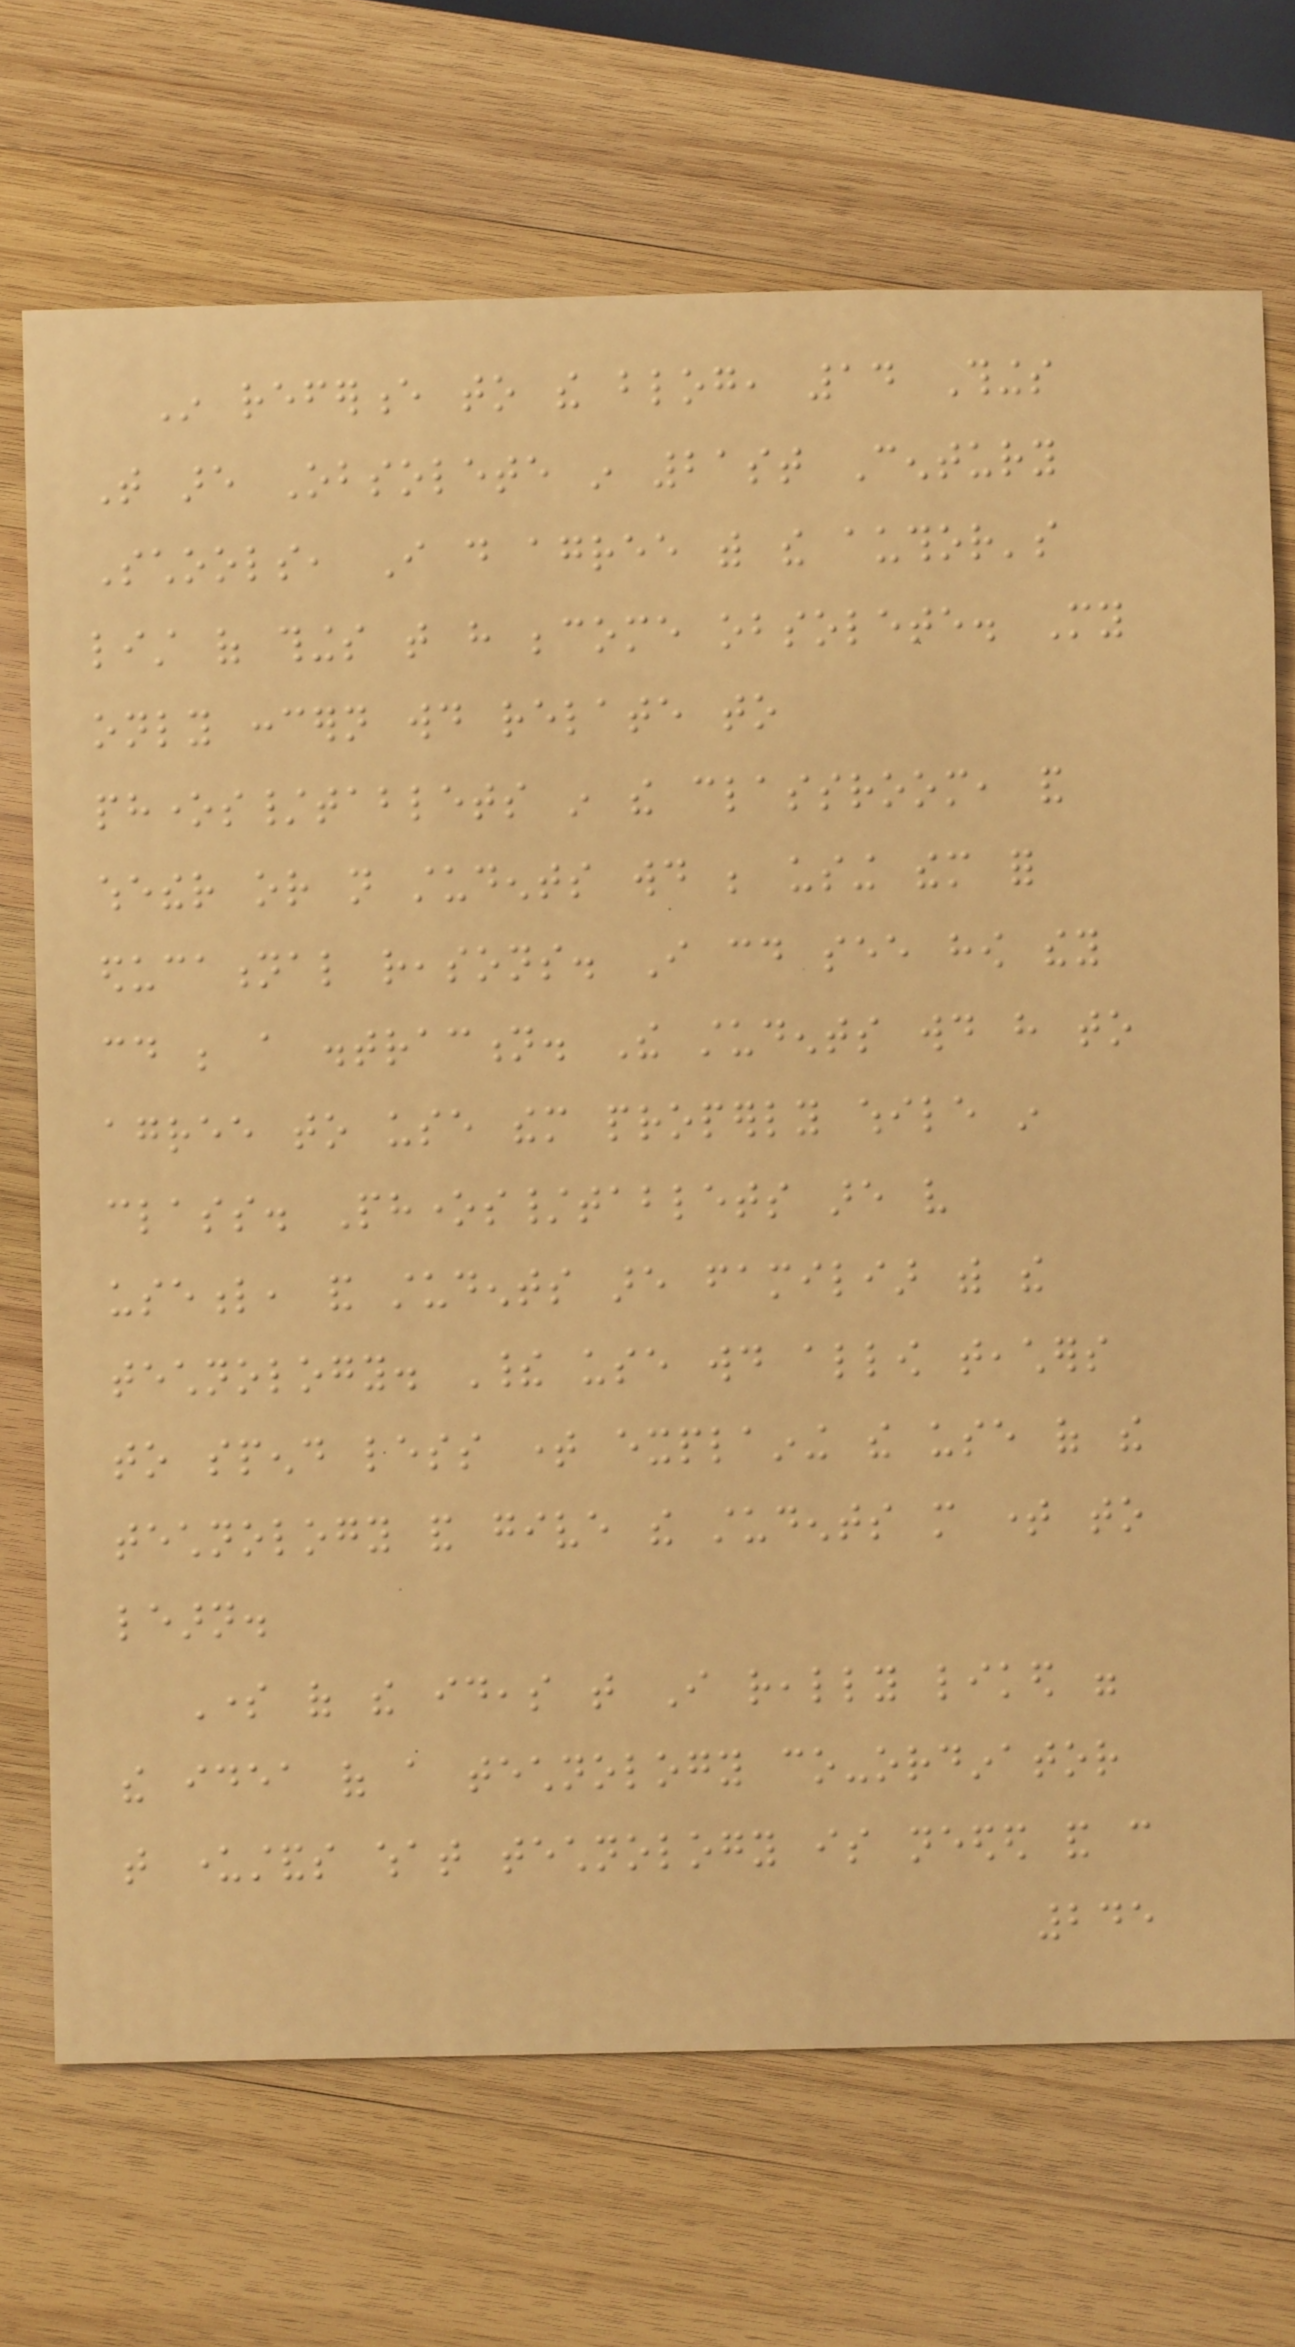In reference to the blog, 14 Things
That are Obsolete in 21st Century
Schools, I do agree with the author's
list of things that have become obsolete. My
only concern would relate to
phones/tablets in the classroom, and
whether or not students would be using them for
educational reasons. I could see how they
could be a distraction. The students would have to
agree to use them properly while in
class. Phones/tablets are very
useful, and students are familiar with the
technology. Their use would allow teachers
to spend less time explaining the use of the
technology and give the students more time to
learn.
Some of the ideas that I really liked were
the idea of a technology co-ordinator
that understands what technology is needed and can
245
